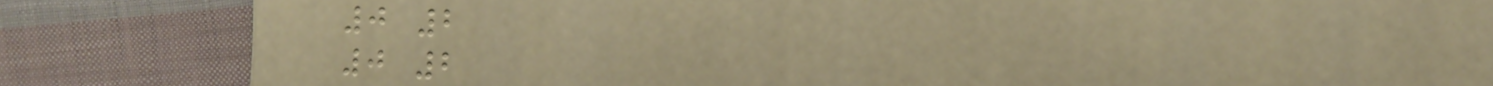0 2
0 2
